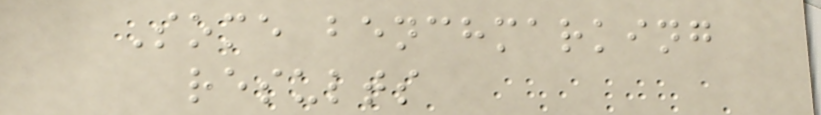Some benchmarking
results
